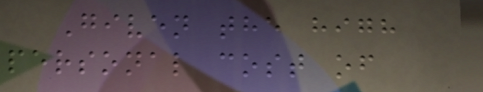Given the high
personal cost of
